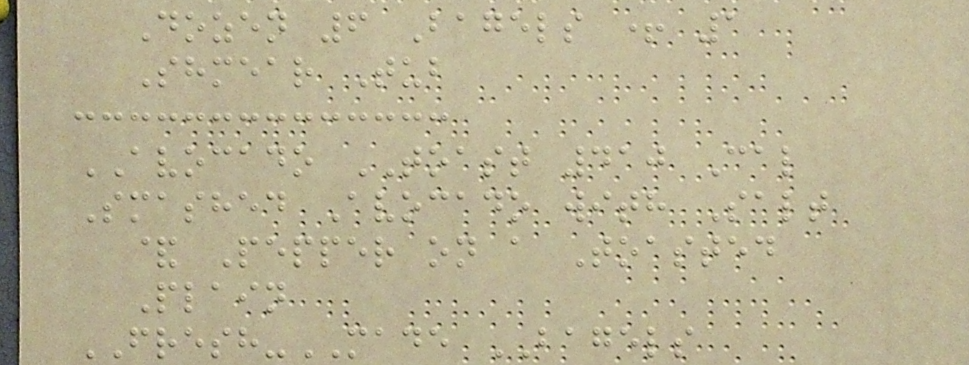Dozen 6 Bagels + 1
Shmear Tub
AVOCADO TOAST 410 Cal
Smashed Avocado with Salt
& Pepper on a Toasted
Plain
FRESH-MADE BAGELS
